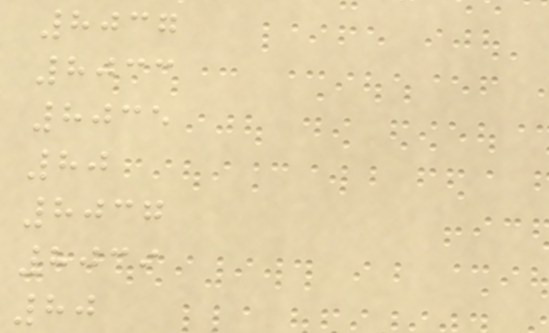8037
8033
8035
80
8037
8039
80
